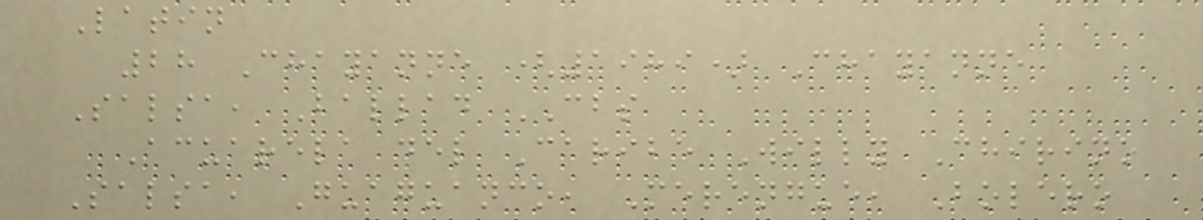Latin
28 Chayanne (1989) Chayanne
Salsa, Ballad CBS
Acuarela del Caribe Willy Chirino
Salsa, Guaguanco, Merengue, Bolero
